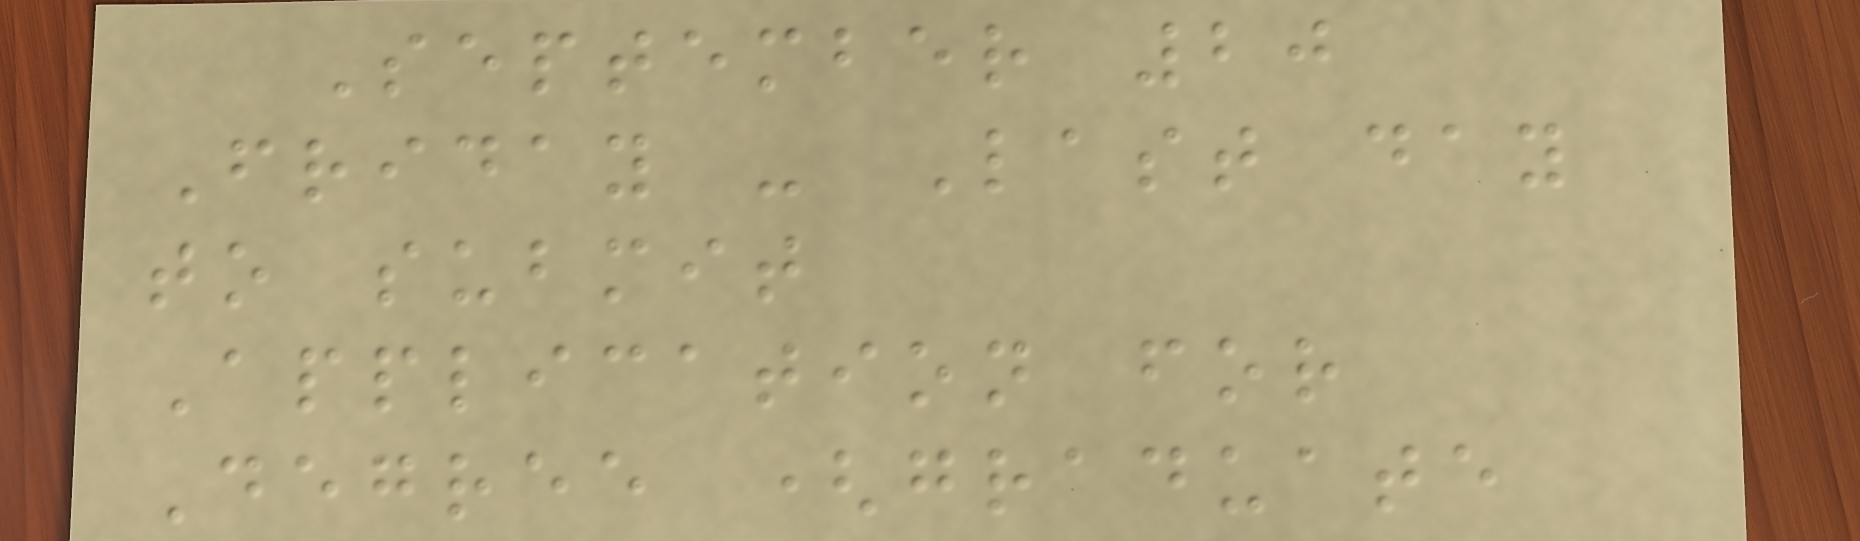September 20
Friday - Last day
to submit
Application for
Degree (graduate
